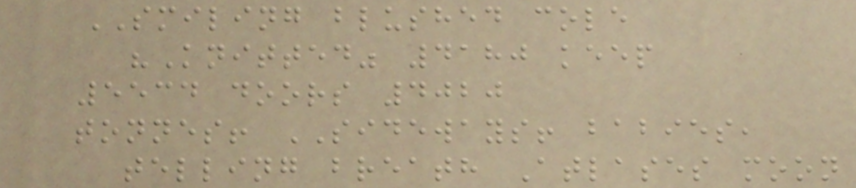SMILING blushed cole
"Knitted" 4180 keep
5534 doors 4020
tonnes! SIDEWAYS! babies,
telling breath Atlases moon
